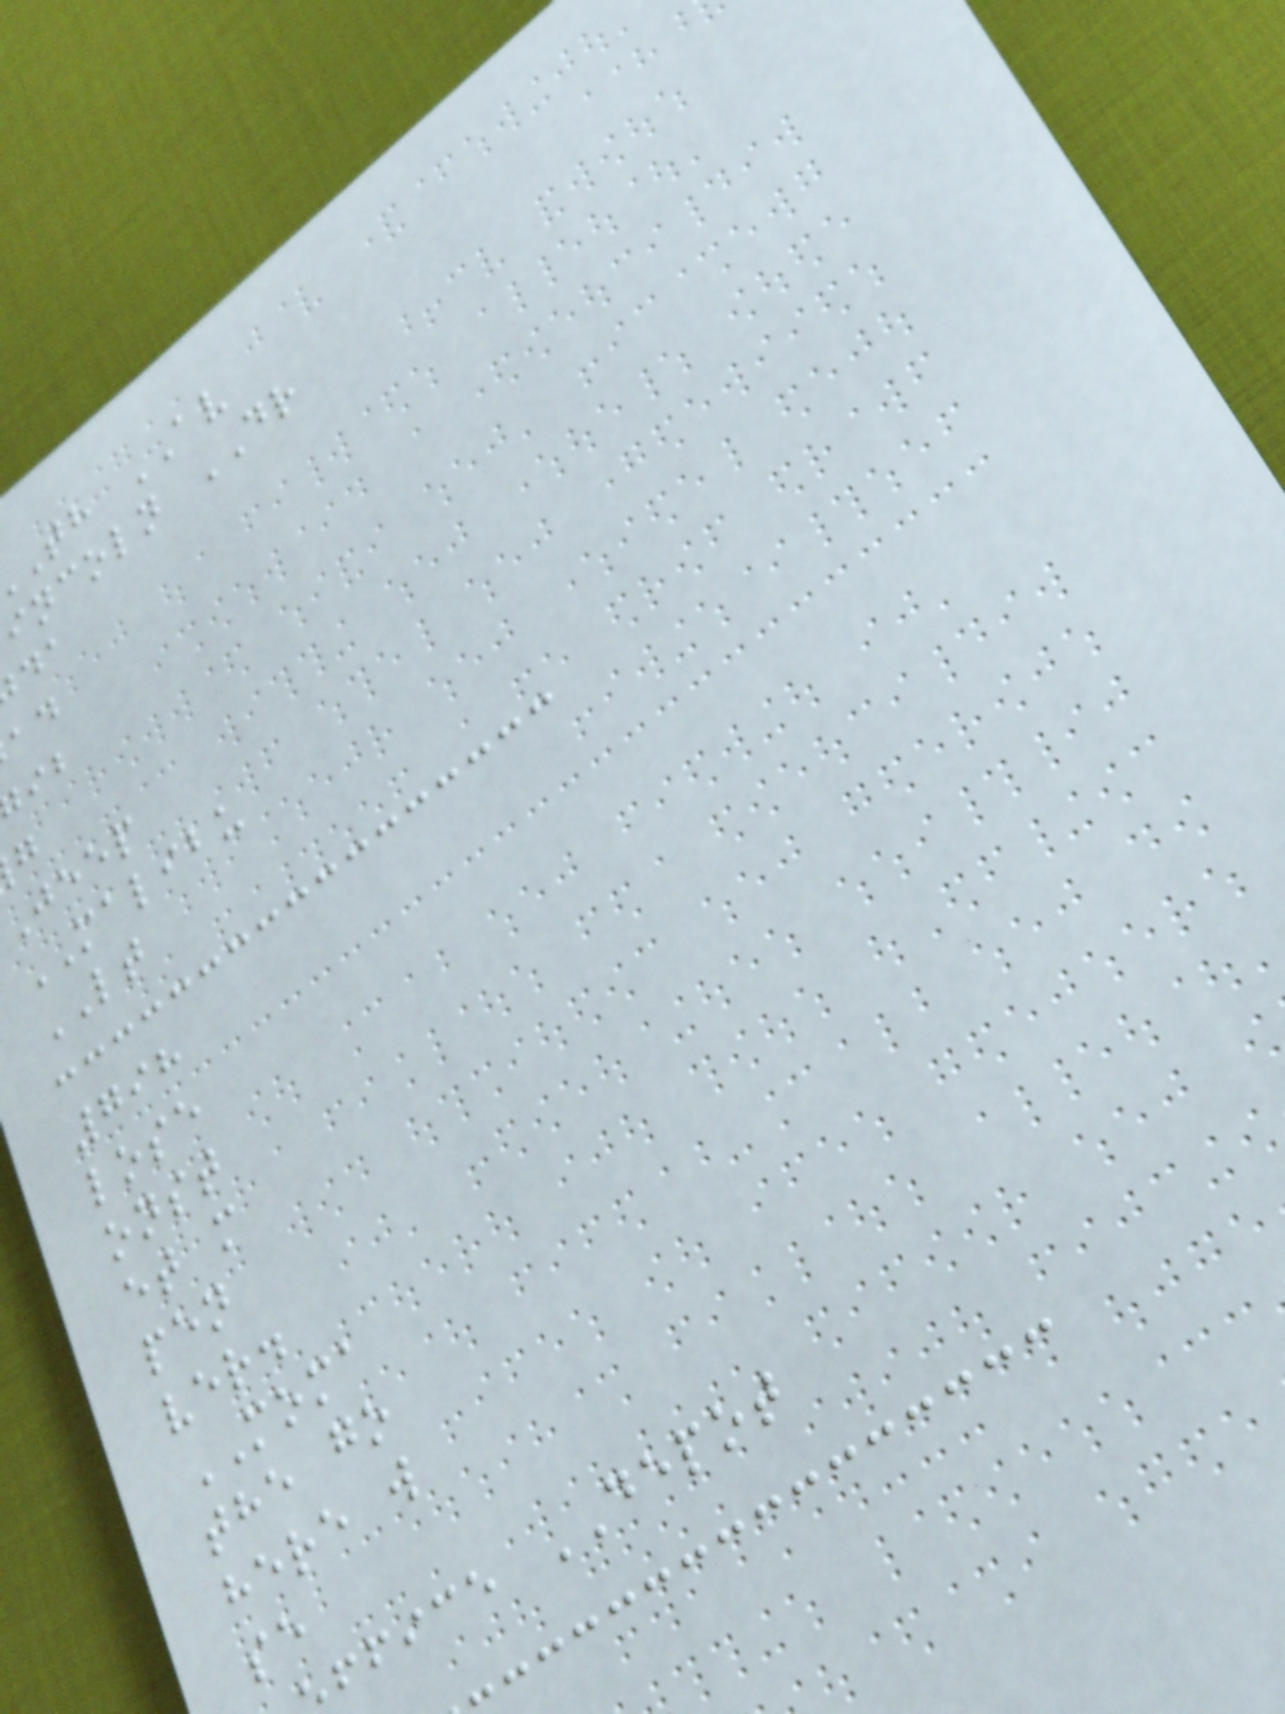th AV
incoln DR
Jeep
MALIBU
LT
798
lose
onst
et m
pen
ver.
MOMA
the go
here w
se
ffice DEPOT
